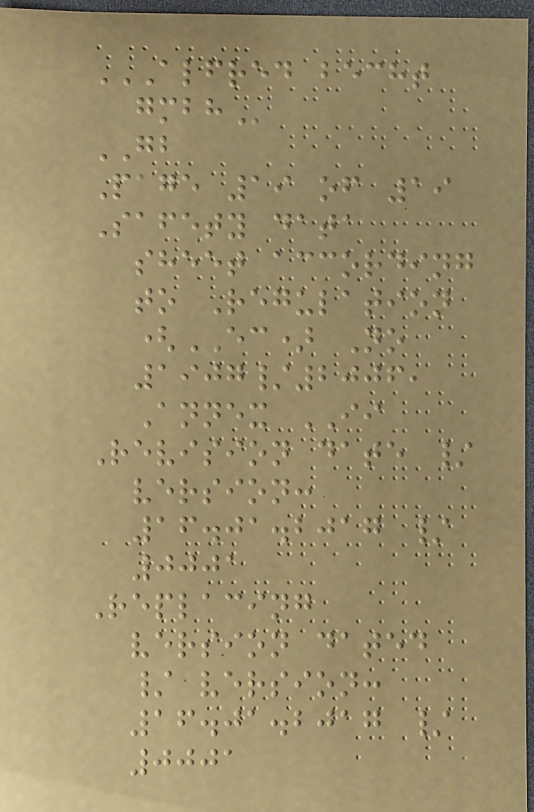ALFRED BECHT
GMBH
GB
Page 19 of 19
Safety data
sheet according
to Regulation
(EC) No
1907/2006,
Annex II
Revision date /
version:
16.01.2017 /
0001
Replacing
version dated
/ version:
16.01.2017 /
0001
